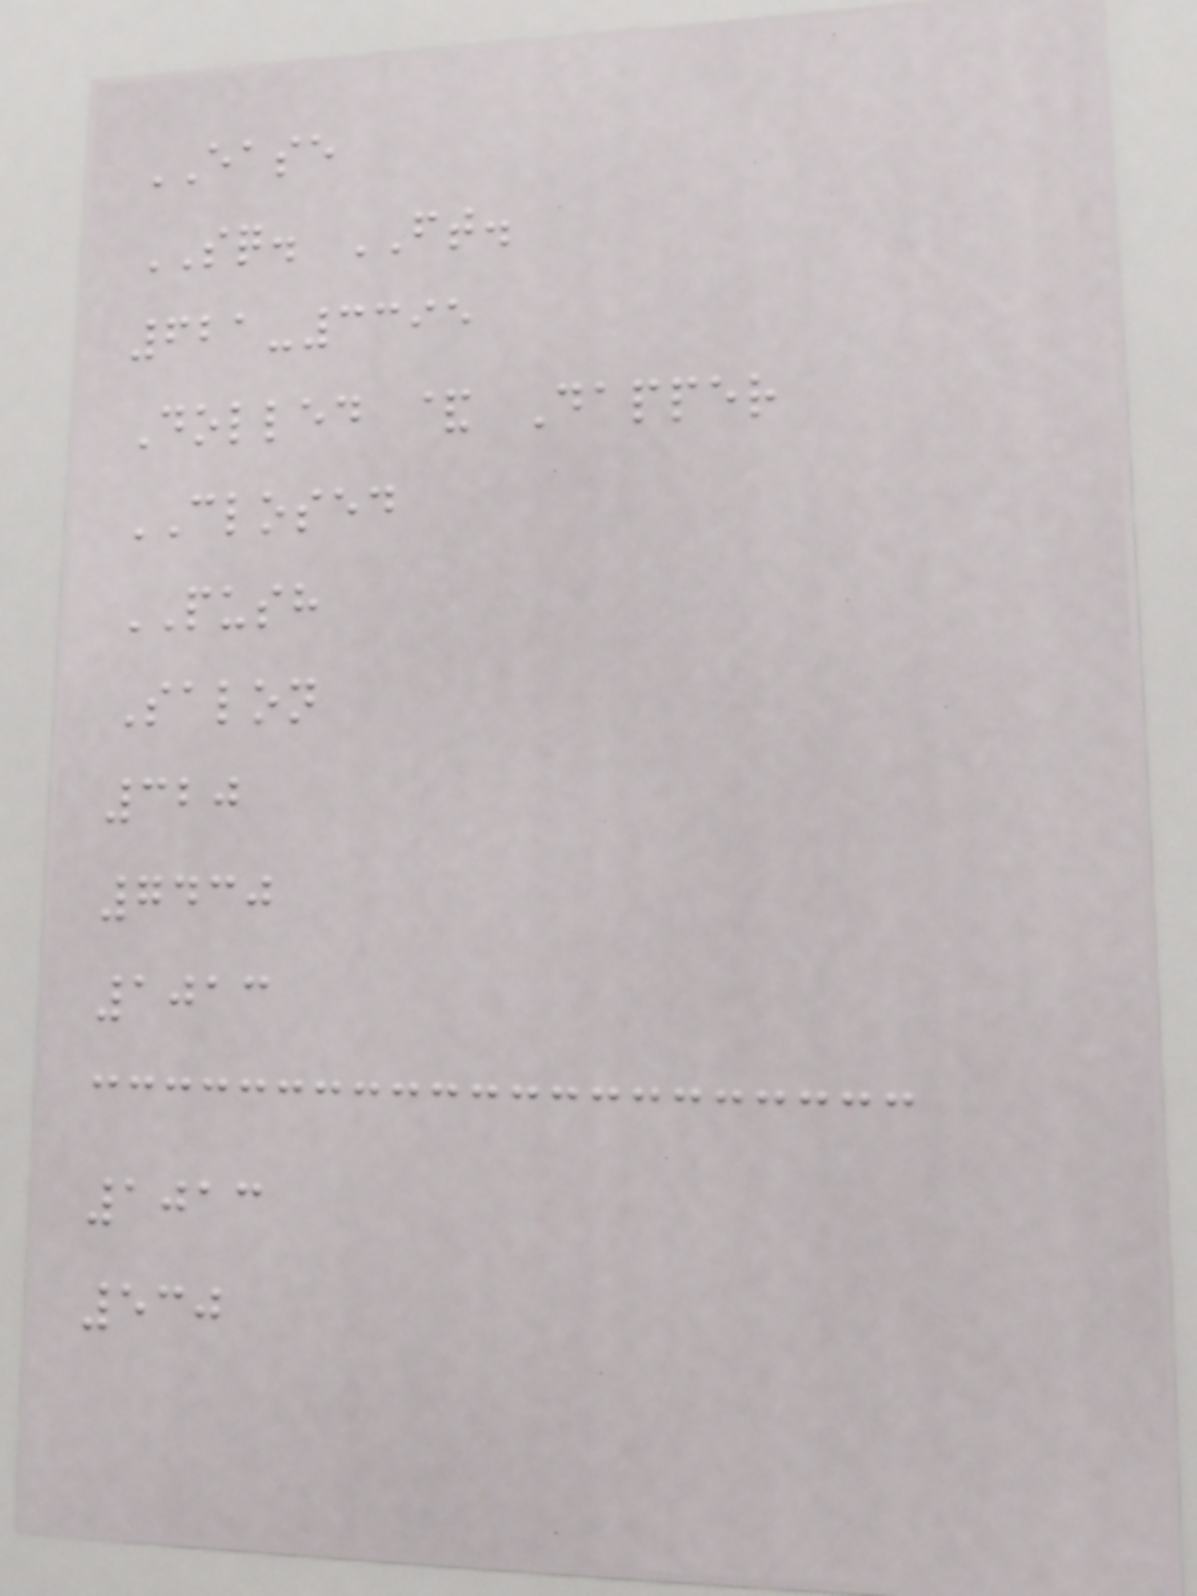EASE
SQ. FT.
621-3395
Dolled & Dapper
CLOSED
PUSH
Salon
320
7430
1013
1013
530
